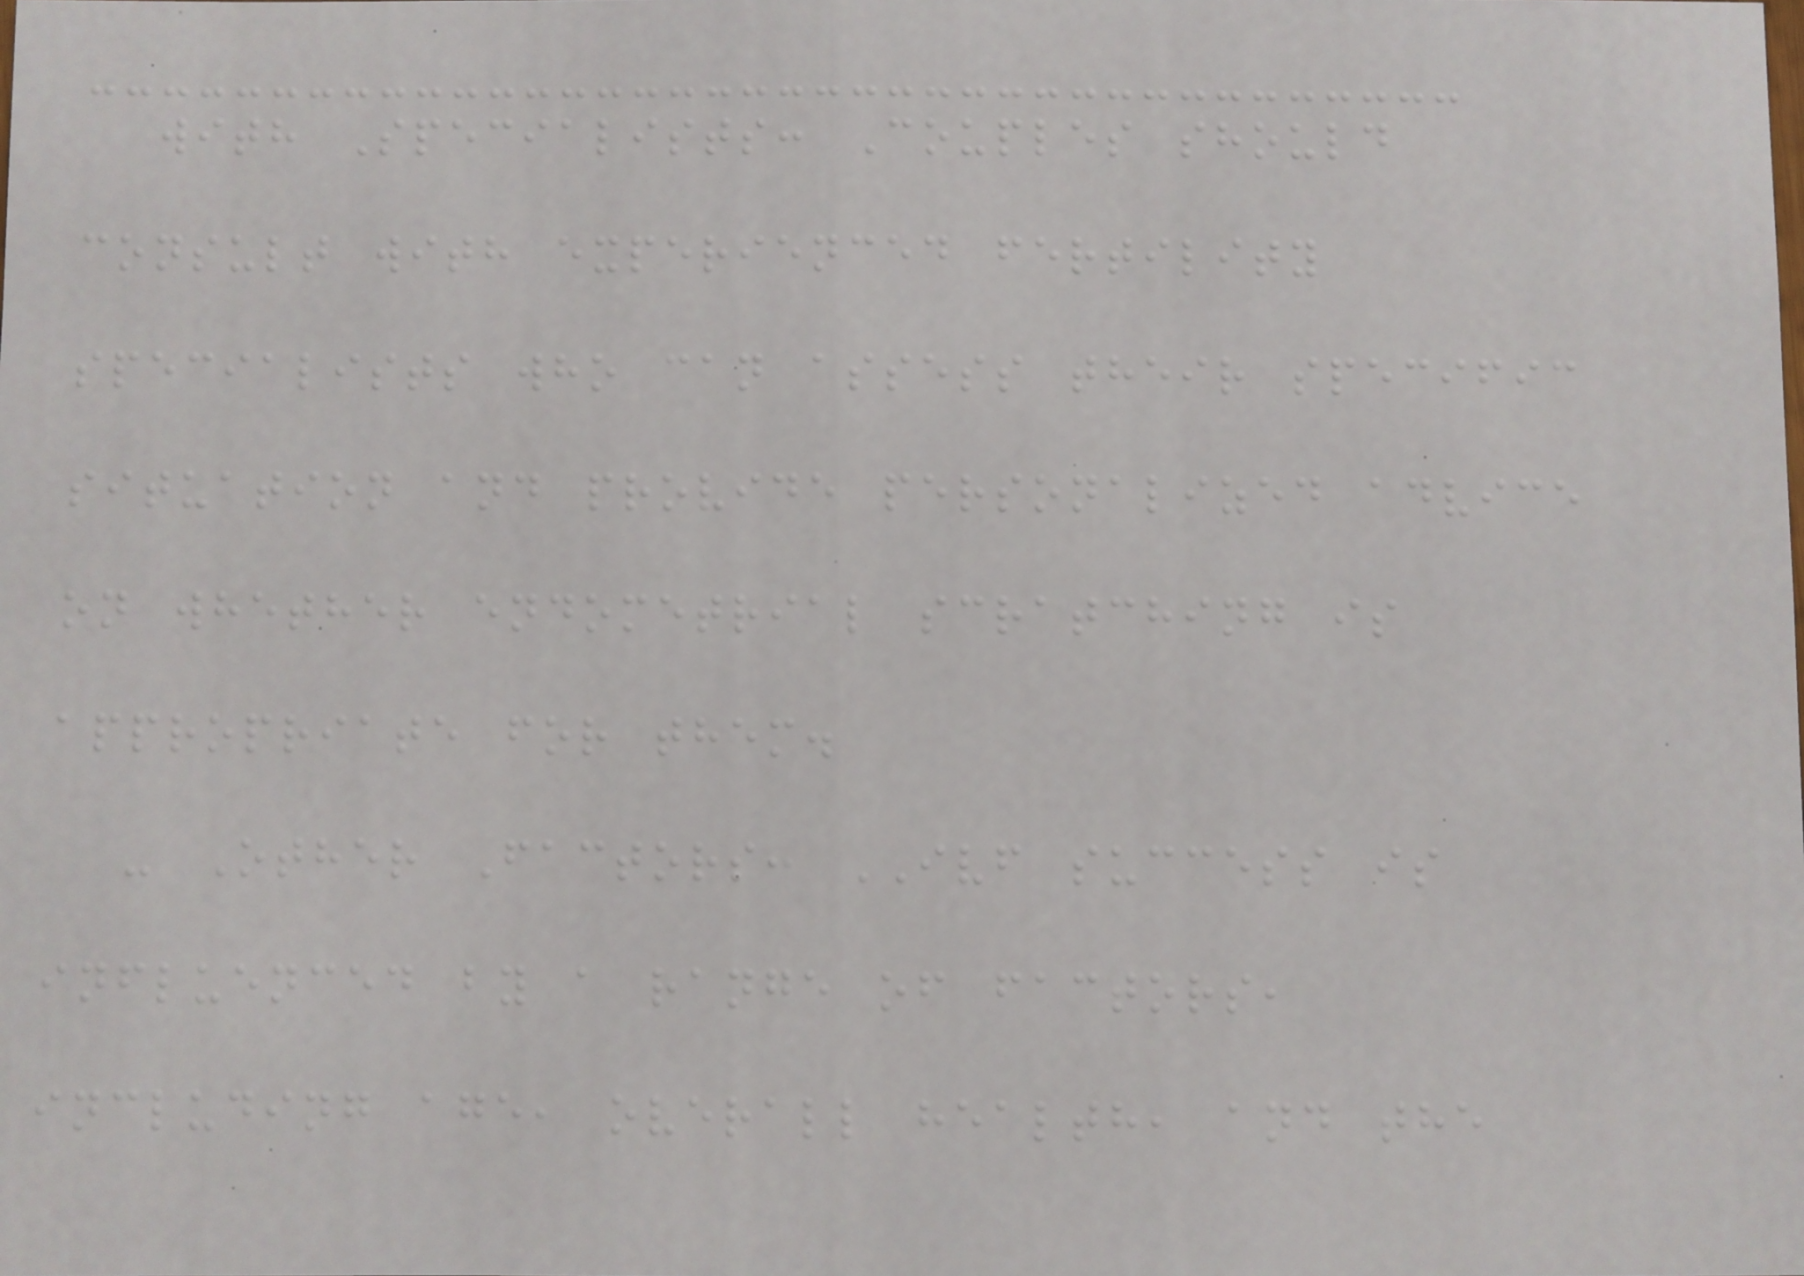with Specialists: Couples should
consult with experienced fertility
specialists who can assess their specific
situation and provide personalized advice
on whether endometrial scratching is
appropriate for them.
- Other Factors: IVF success is
influenced by a range of factors,
including age, overall health, and the
